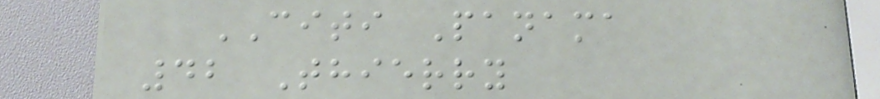CITI Panama
42 Thierry
